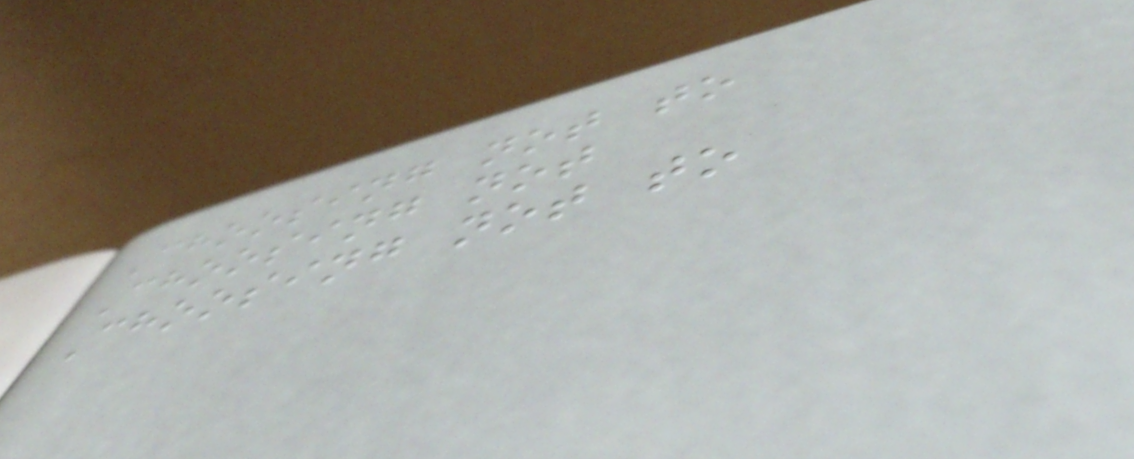Choosing not to
Choosing not
Choosing not to
